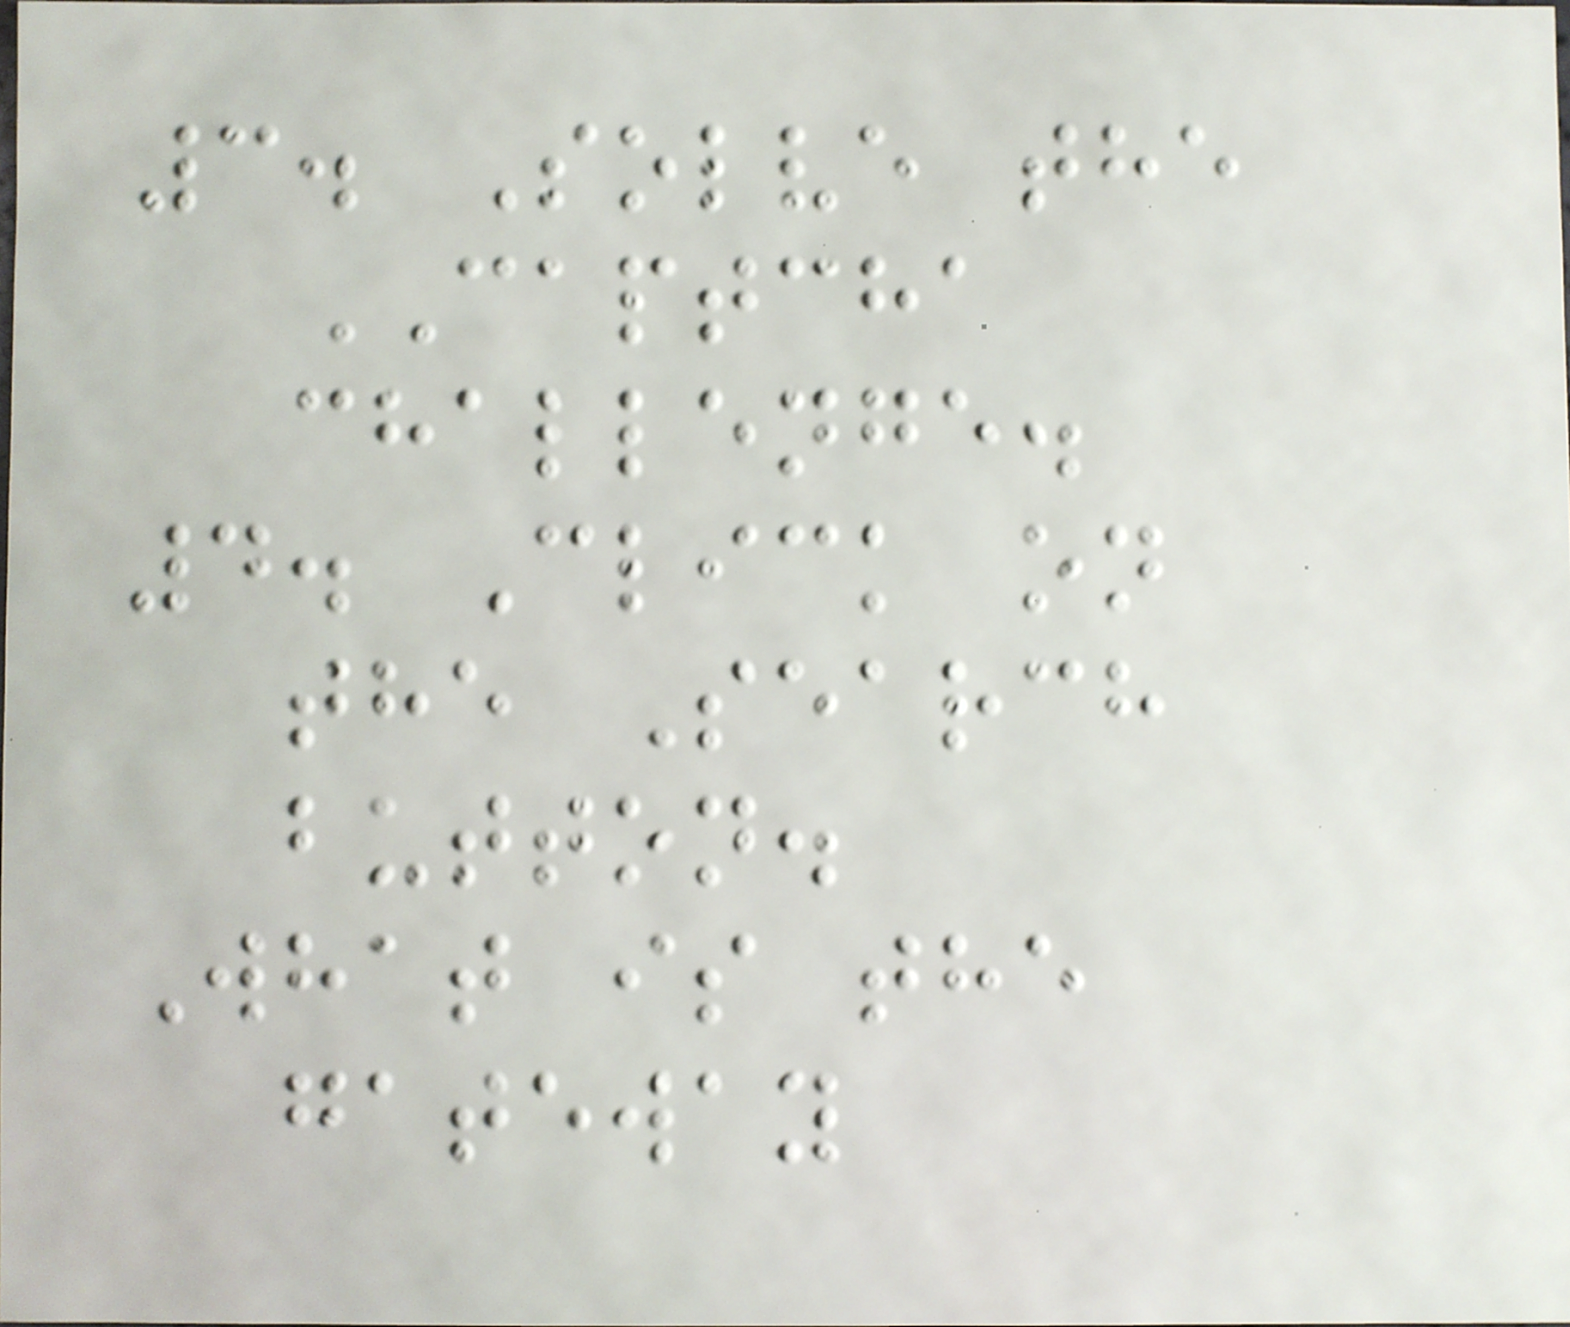3. Solve the
CAPTCHA
challenge.
4. Click on
the Search
button.
What is the
gateway
